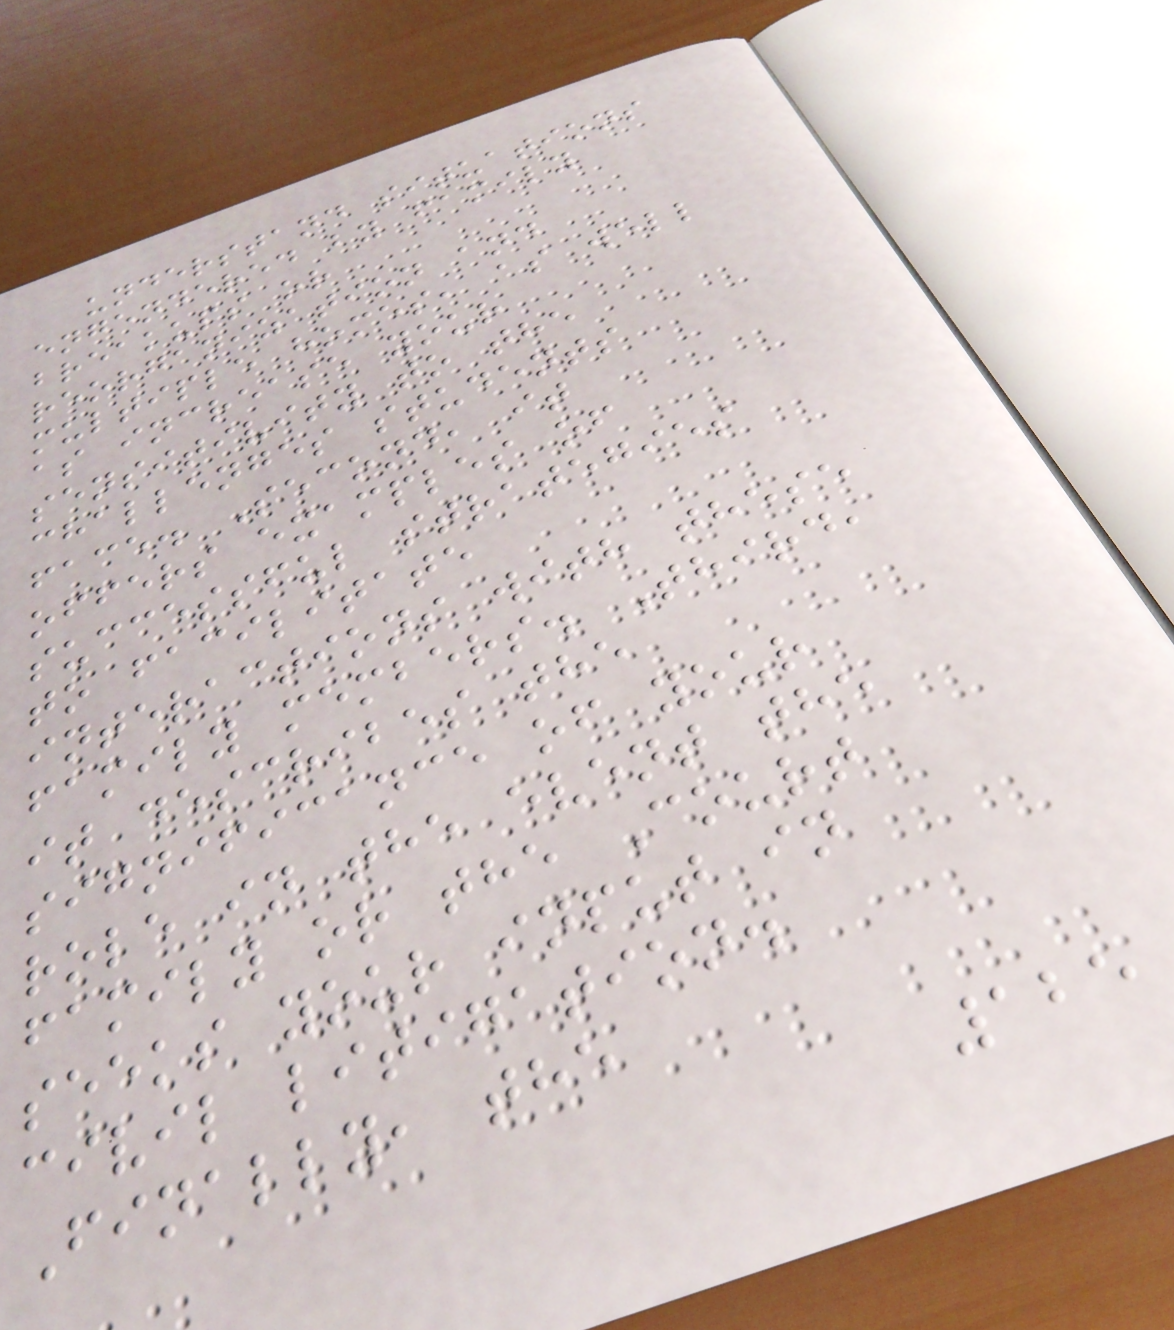understand situations
engendered by family
breakups or
reorganization and
multiple homes, as well
as increase your
sensitivity to the
challenges students
face. Second, it
offers examples of
successful strategies
to facilitate
interactions with these
family members. Third,
it describes the
significance of your
role in the event the
family or the Court
seeks your input in
civil litigation.
Finally, the
125
